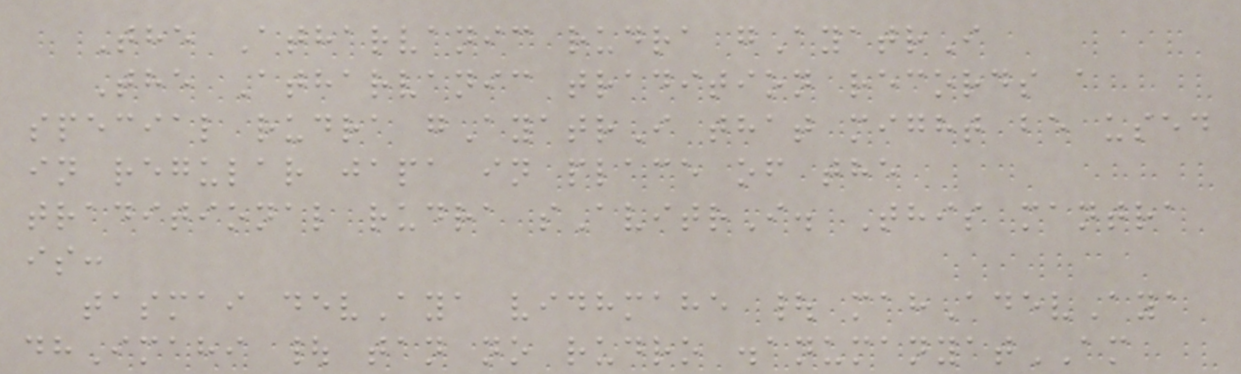The Atharvanic rudra gAyatrI
The Atharvanic tradition records a
special rudra gAyatrI that might be used
in regular japa in place of the
traditional rudra sAvitrI. This mantra
is:
tasmai devAya vidhmahe | mahAdevAya
dhImahi | tan no rudro .anumanyatAM
